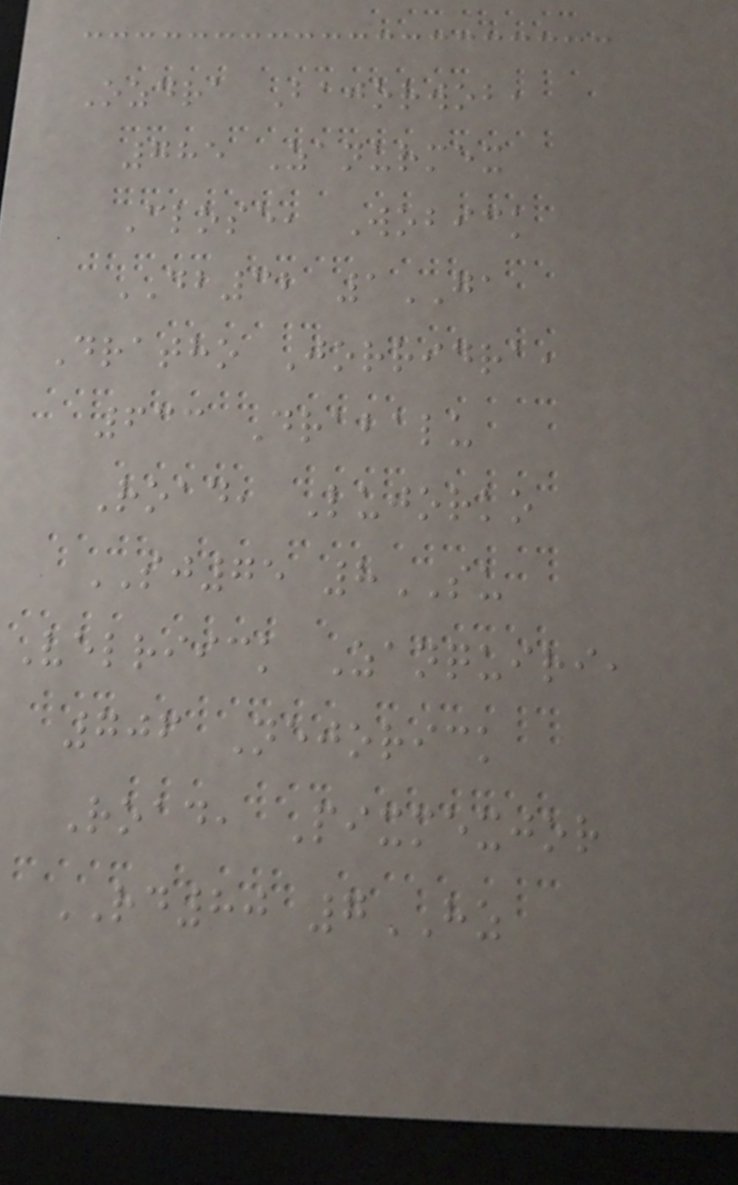Ozdra Bajorwob,
785 Zanurmex
Close, Wobick
DB32 1GA
Dratho Jorridra,
633 Drabalu
Road, Lujorko
SJ75 8SU
Velriick Zanquiri,
706 Nejorick
Road, Pixmexjor
RD80 7HZ
